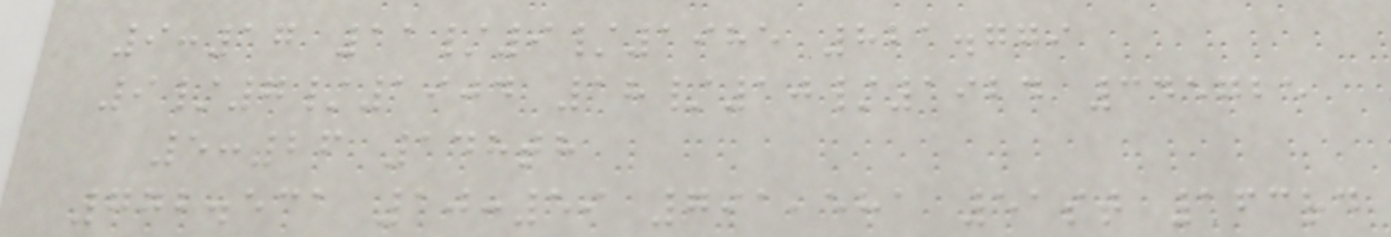9:17 11/9/1985 821.779
9/7/1904 18/10/1924 345725
5:26 148th
772.531 10:59 791,581 51st 163rd
